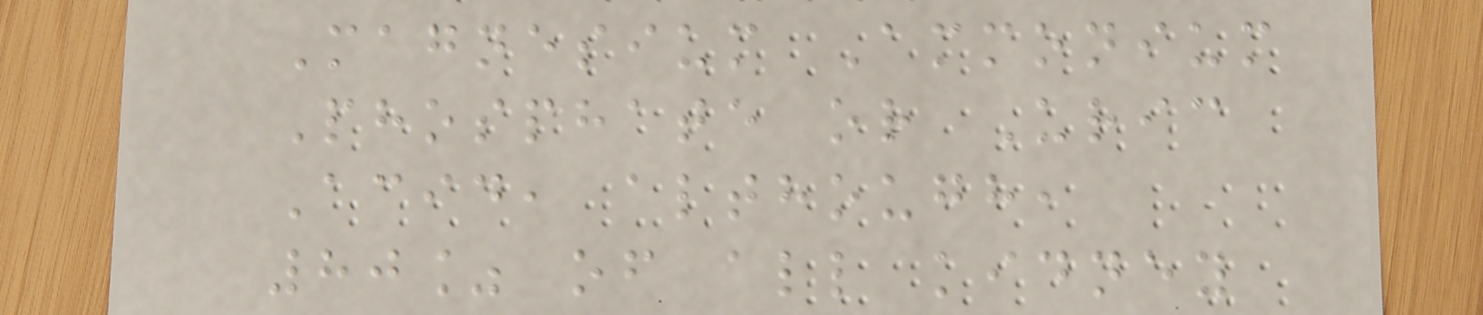Magnesium Ammonium
Phosphate or Uric
Acid, although,
80% of all kidney
